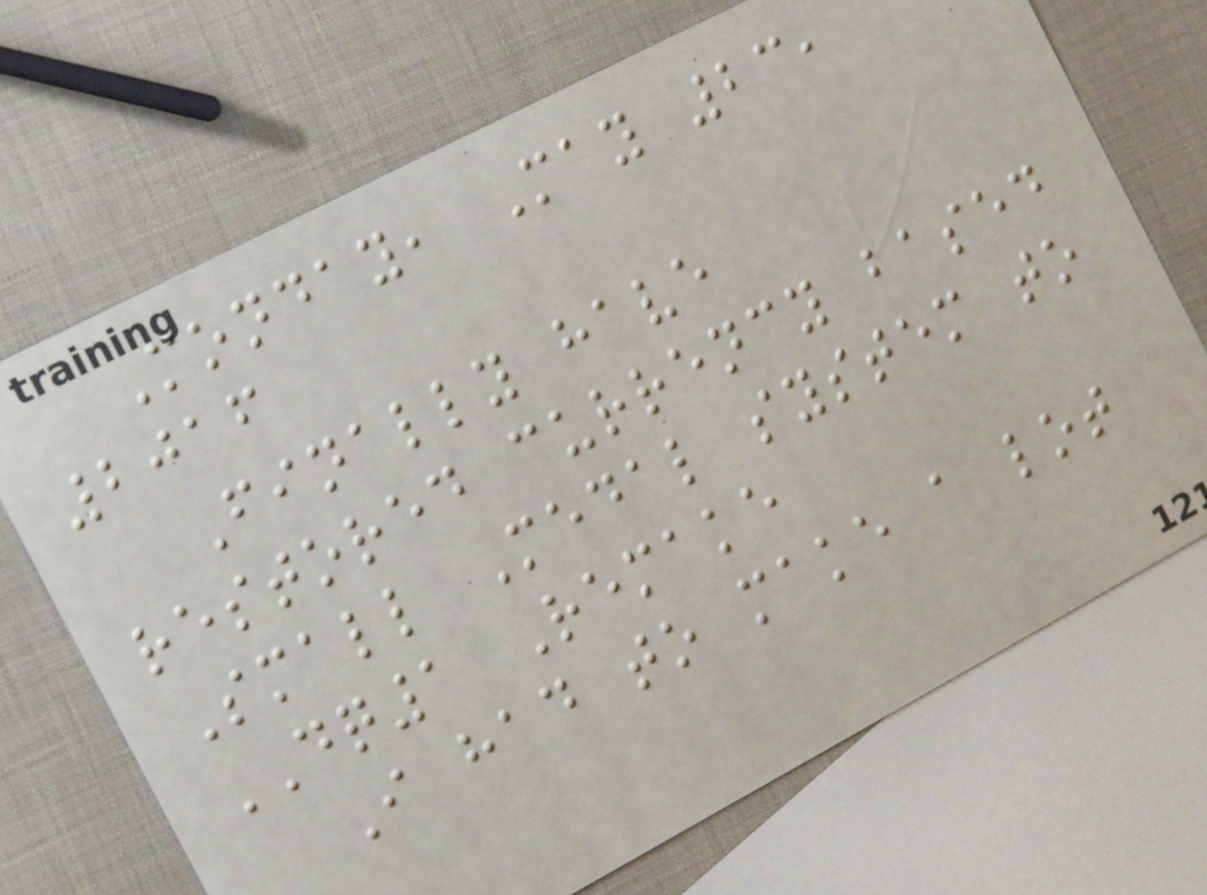Monday, May 23,
2016
Finally have
restored currency based
Small Medal system to
DQ1 Remake
I had to make a lot
